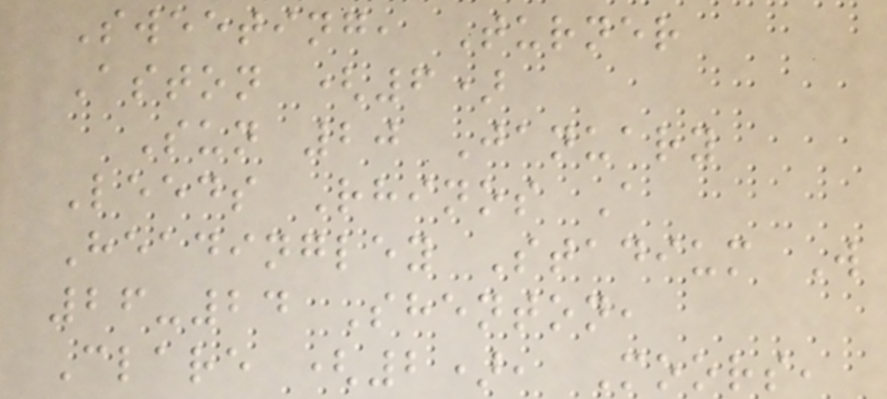Sweeting, Turner
Aston (6)
Sun 20 January
Leeds Rhinos A
Headingley Stadium W
26-24 Shenton,
Clare (2), Moors,
